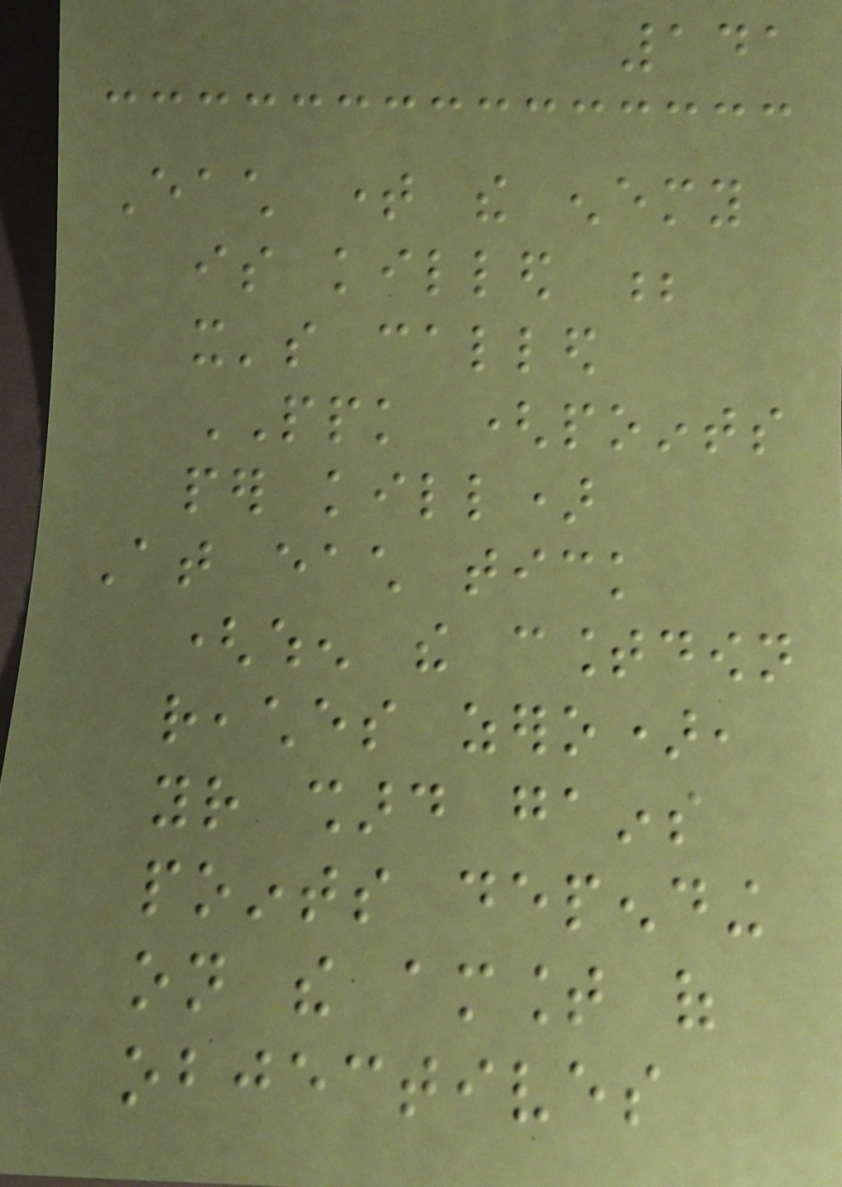141
Each time the enemy
is killed ;
it's called
PPK (points
per kill)
At each tick
(when the countdown
reaches zero),
your shard gains
points depending
on the amount of
objectives
